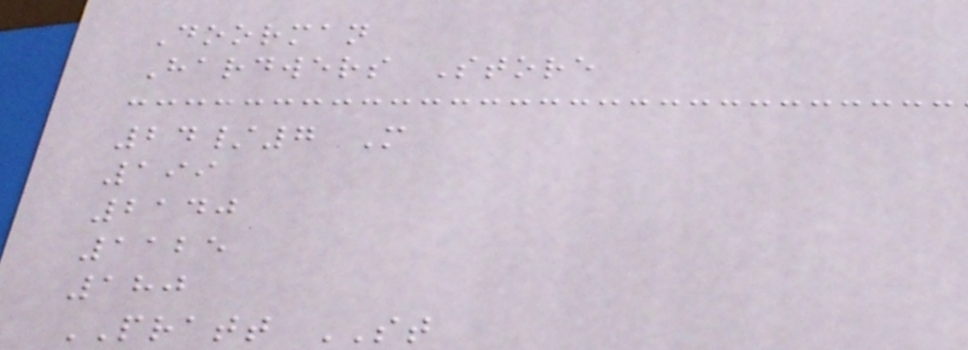Doorman
Hardwers Store
24/7 M
199
2140
1125
180
PRATT ST
